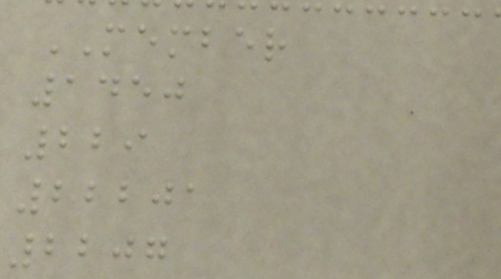MEMBER
1450
229
22201
2207
